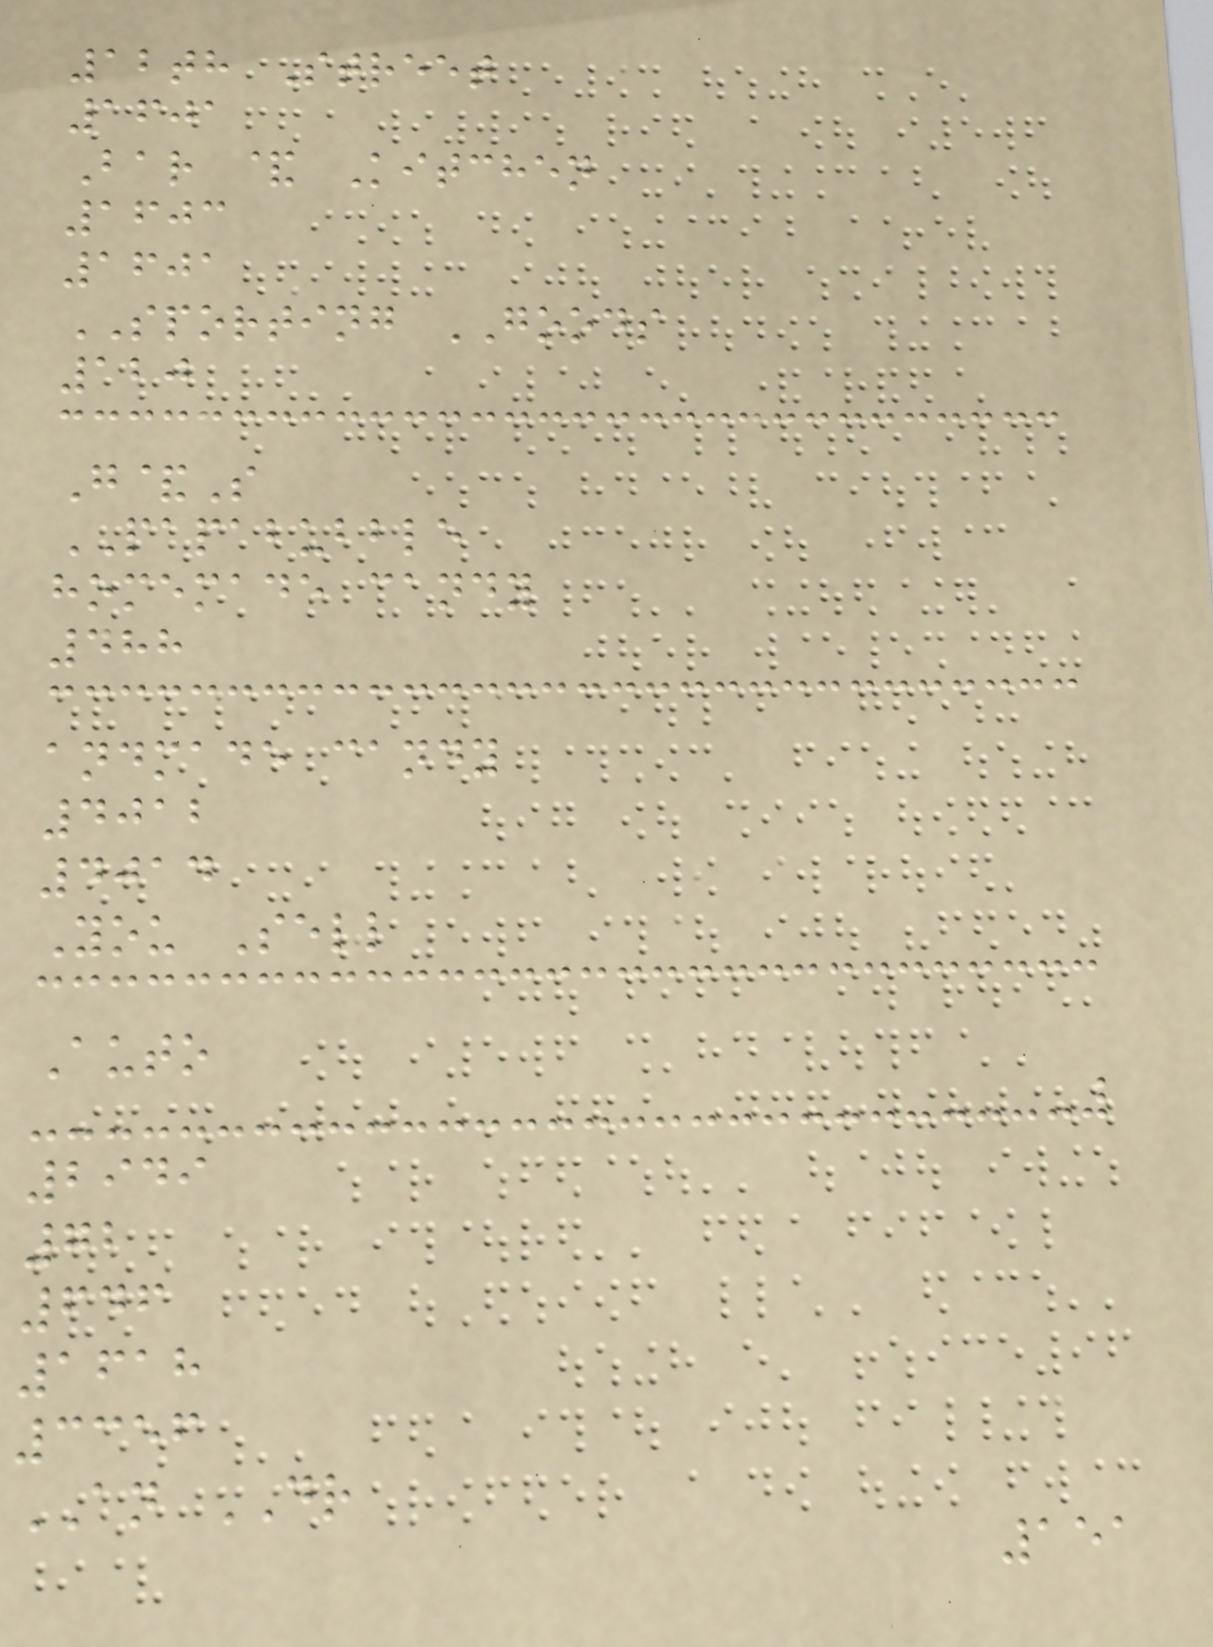12th Street
1601
Bar & Kitchen
1603
1601
SPORTING GOODS
120
G&S
PAPABUBBLE
homemade candy
488
andmade candy
4012
4014
You Sell
Auto
2949
72
646
1618
3356
AN DR
151
